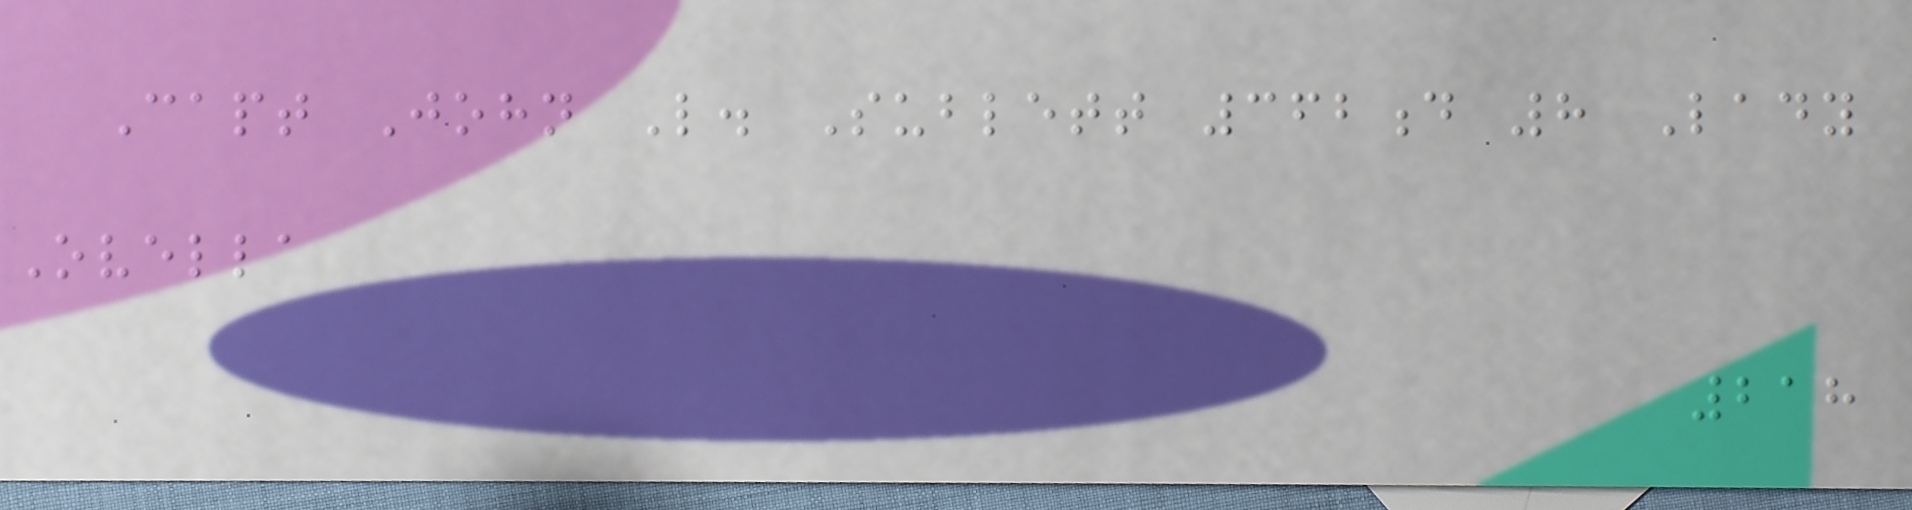Capt John L. Sublett 362d 8 Lady
Ovella
218
